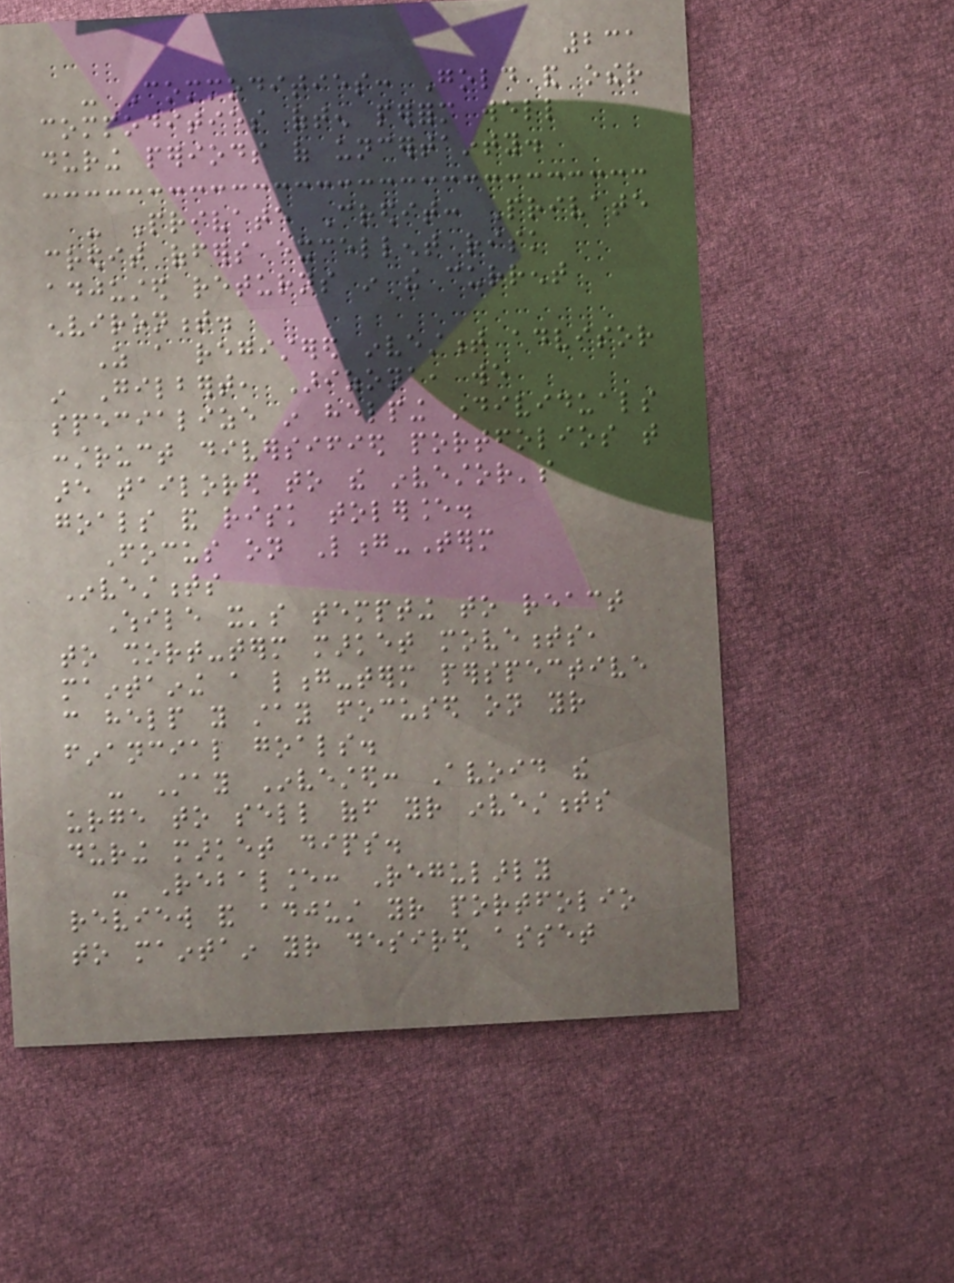231
- Commodities: Gold and other
commodities often perform well
during periods of uncertainty.
- Private Credit: Private
credit offers excellent risk
adjusted returns in the current
environment.
As a registered investment advisor
in Gilbert, Arizona, we
specialize in helping individuals
construct diversified portfolios that
are tailored to the investor's
goals and risk tolerance.
Focus on Long-Term
Investments
While it's tempting to react
to short-term market movements,
maintaining a long-term perspective
can help you stay focused on your
financial goals.
- Stay Invested: Avoid the
urge to sell off your investments
during market dips.
- Rebalance: Regularly
review and adjust your portfolio
to maintain your desired asset
